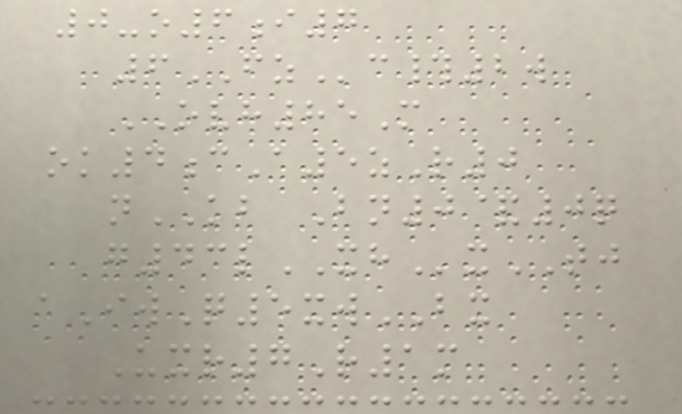0-o6i7
6FZc#2w
OVH85M
ok4cA5zR0
nKB Bn0&0q
g43lXHxTJ
aIwQ5xwBX
Uxr7R1m
